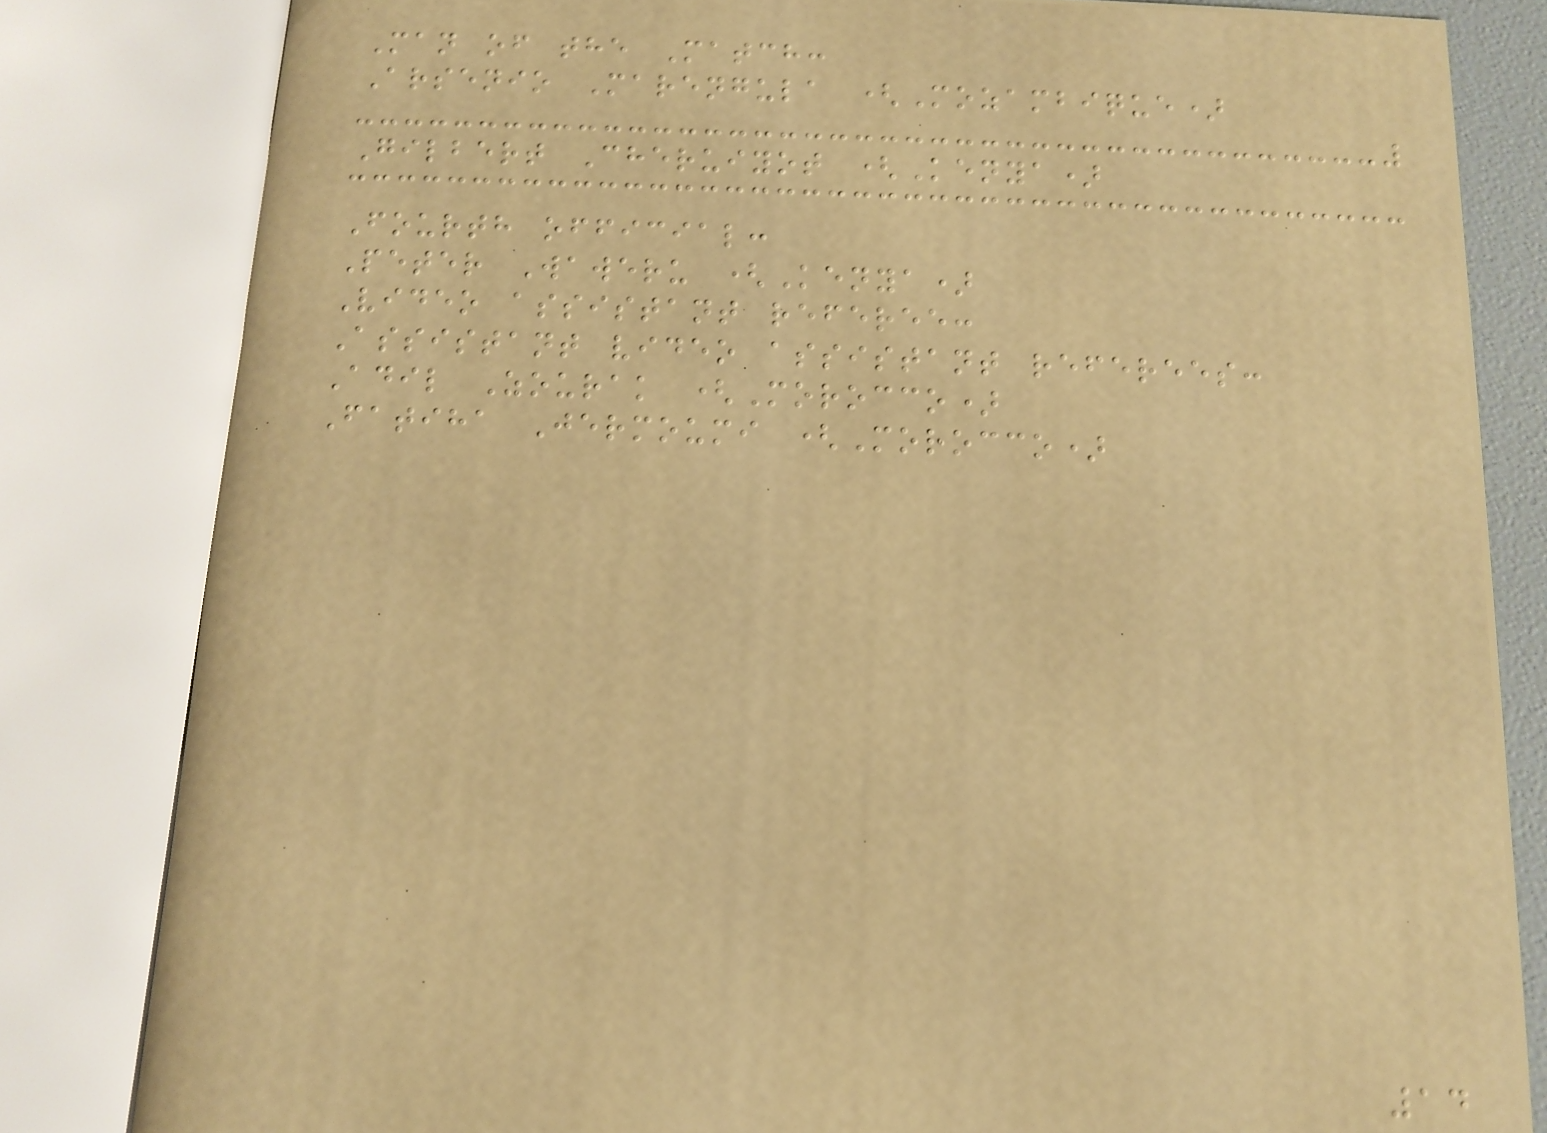Man of the Match:
Arsenio Marengula (Mozambique)
Gilbert Cheruiyot (Kenya)
Fourth official:
Peter Waweru (Kenya)
Video assistant referee:
Assistant video assistant referees:
Adil Zourak (Morocco)
Fatiha Jermoumi (Morocco)
14
